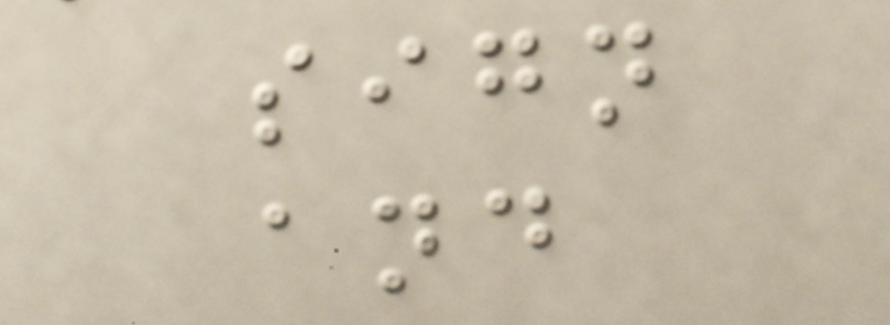sign
and
